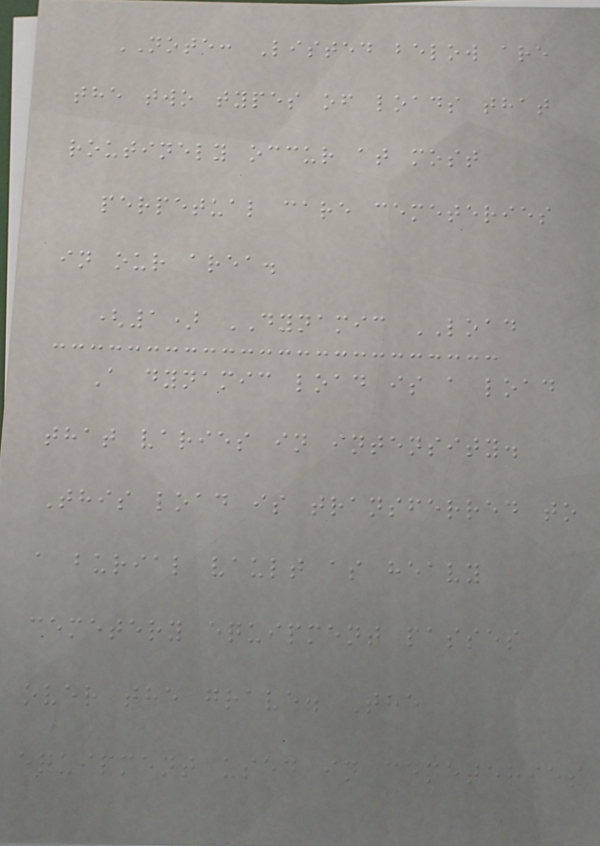NOTE: Listed below are
the two types of loads that
routinely occur at most
perpetual care cemeteries
in our area.
(1) DYNAMIC LOAD
A dynamic load is a load
that varies in intensity.
This load is transferred to
a burial vault as heavy
cemetery equipment passes
over the grave. The
equipment used in cemeteries
